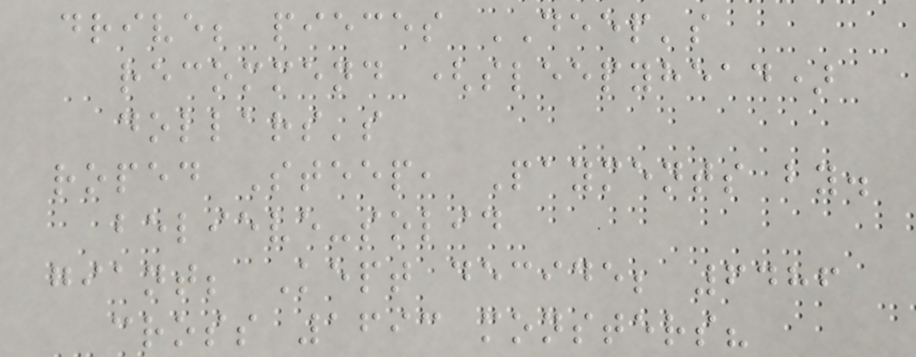drive; pieces DEEP's
recommend (sleepyhead)
dollars's
roped Steep, Payments by.
believe-solid
giant; Kept decide; 6486
cross 1693 monsters?
